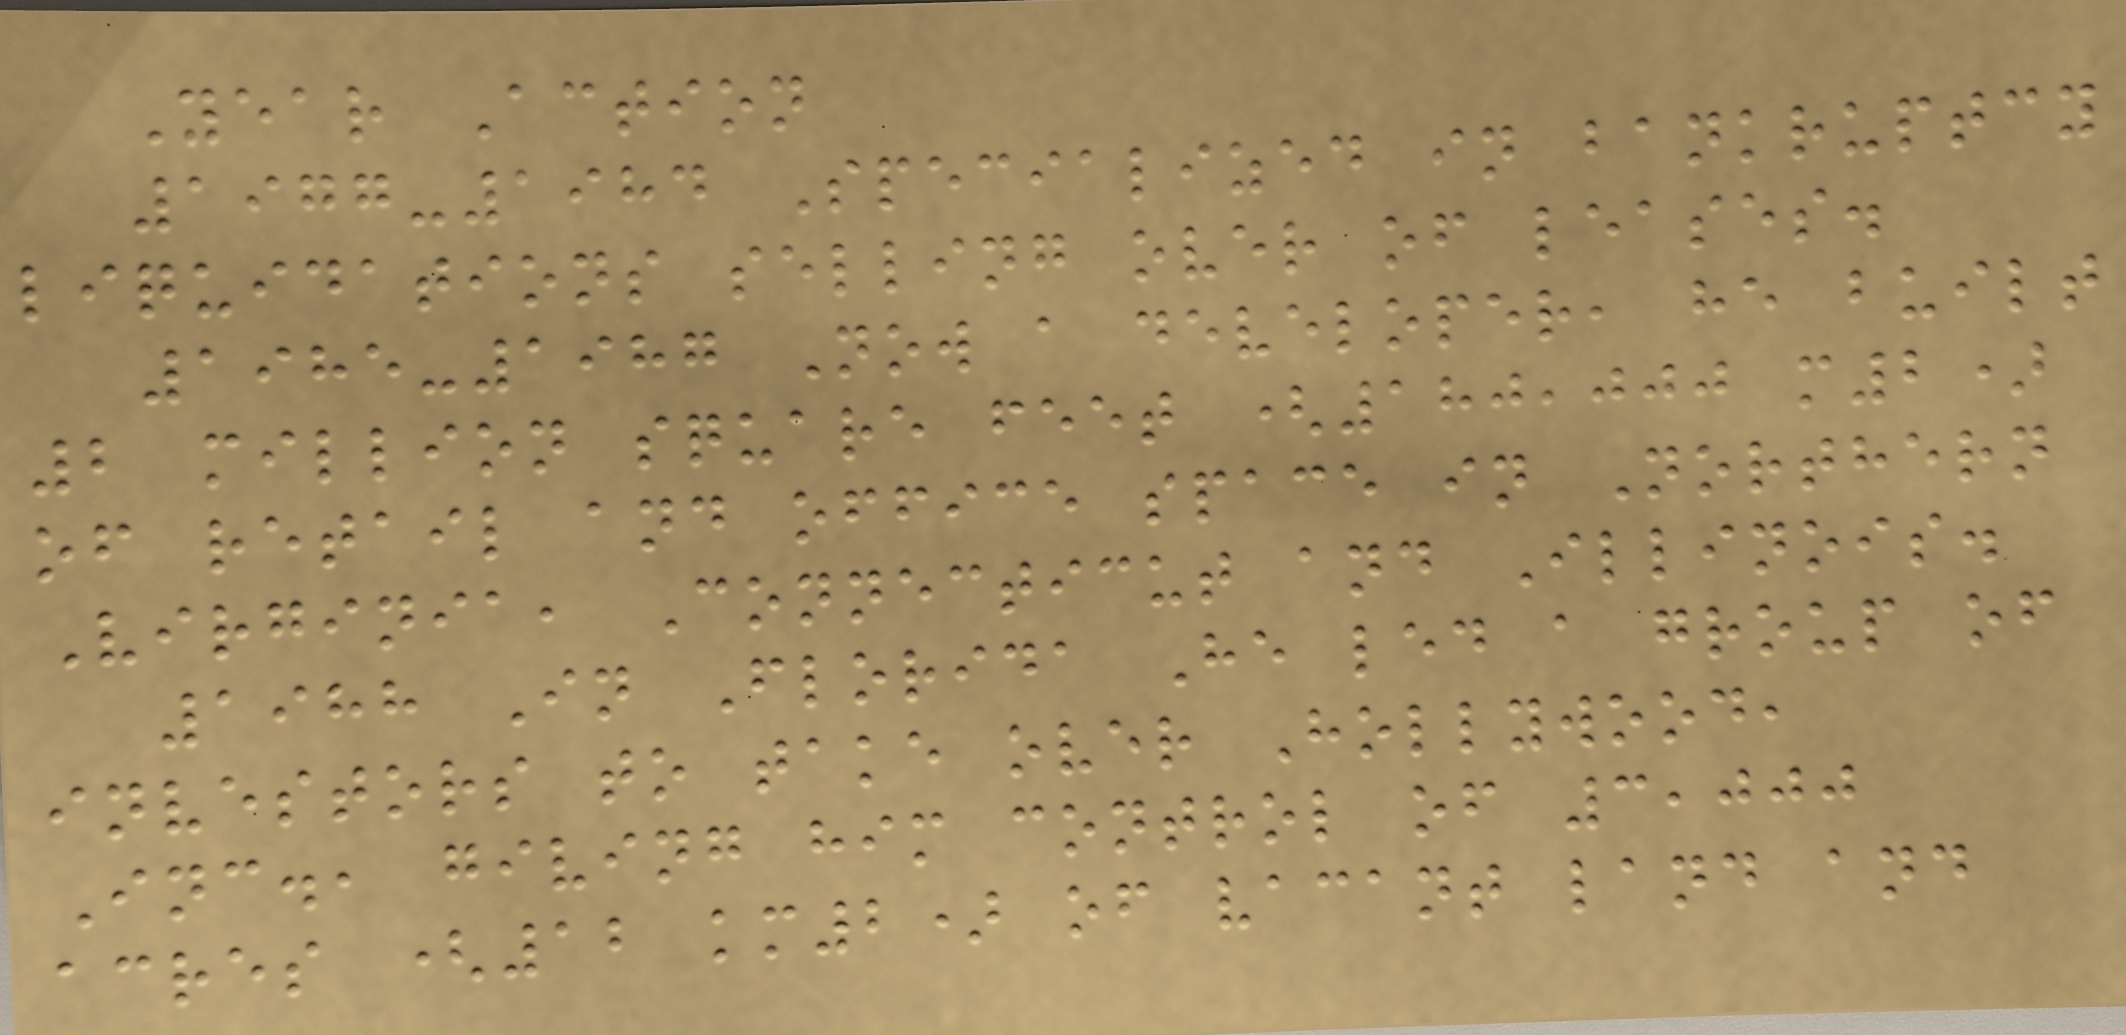Year Action
1977-1984 Specialized in bankruptcy
liquidations selling over of leases.
1985-1987 Now a developer, he built
2 million square feet (180,000 m2)
of retail and office space in Northern
Virginia, Connecticut and Illinois.
1988 In Florida He led a group of
investors to take over Hollywood,
Inc., giving him control of 3,000
acres (12 km2) of vacant land and
